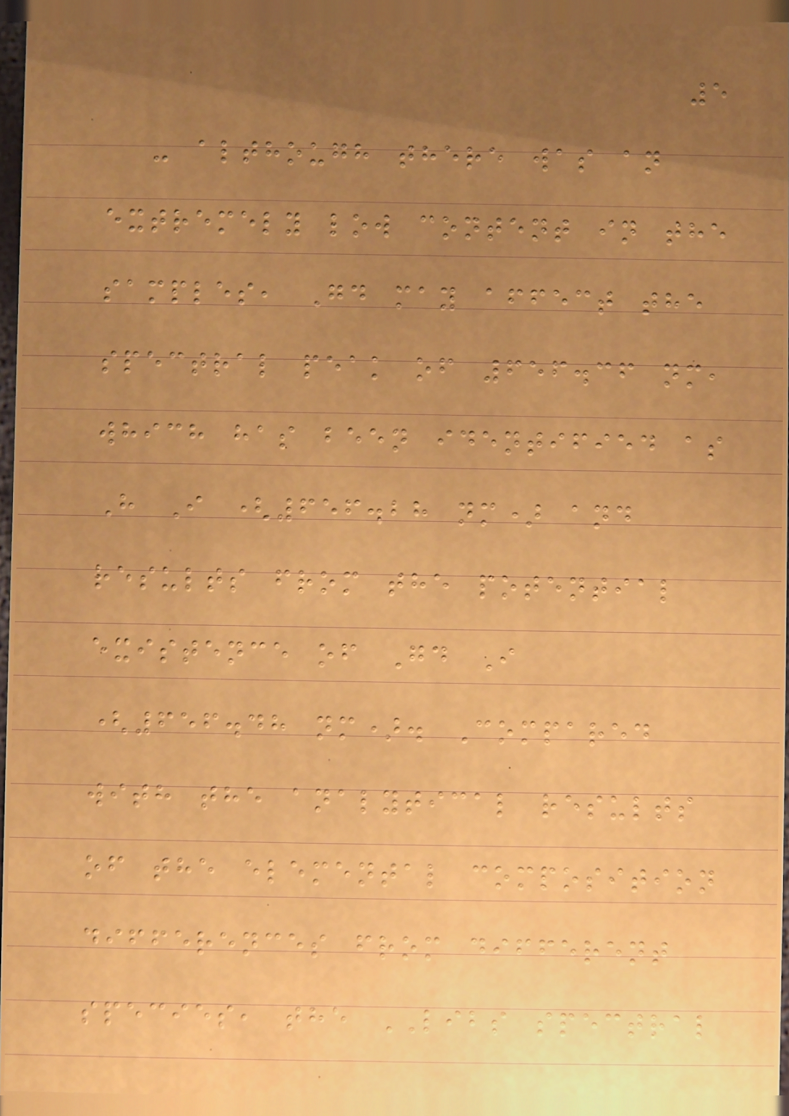5
- although there was an
extremely low content in the
samples, Gd may affect the
spectral peak of 656.36 nm,
which has been identified as
H I (656.28 nm) and
results from the potential
existence of Gd I
(656.48 nm). Compared
with the analytical results
of the elemental composition
differences from different
species, the LIBS spectral
